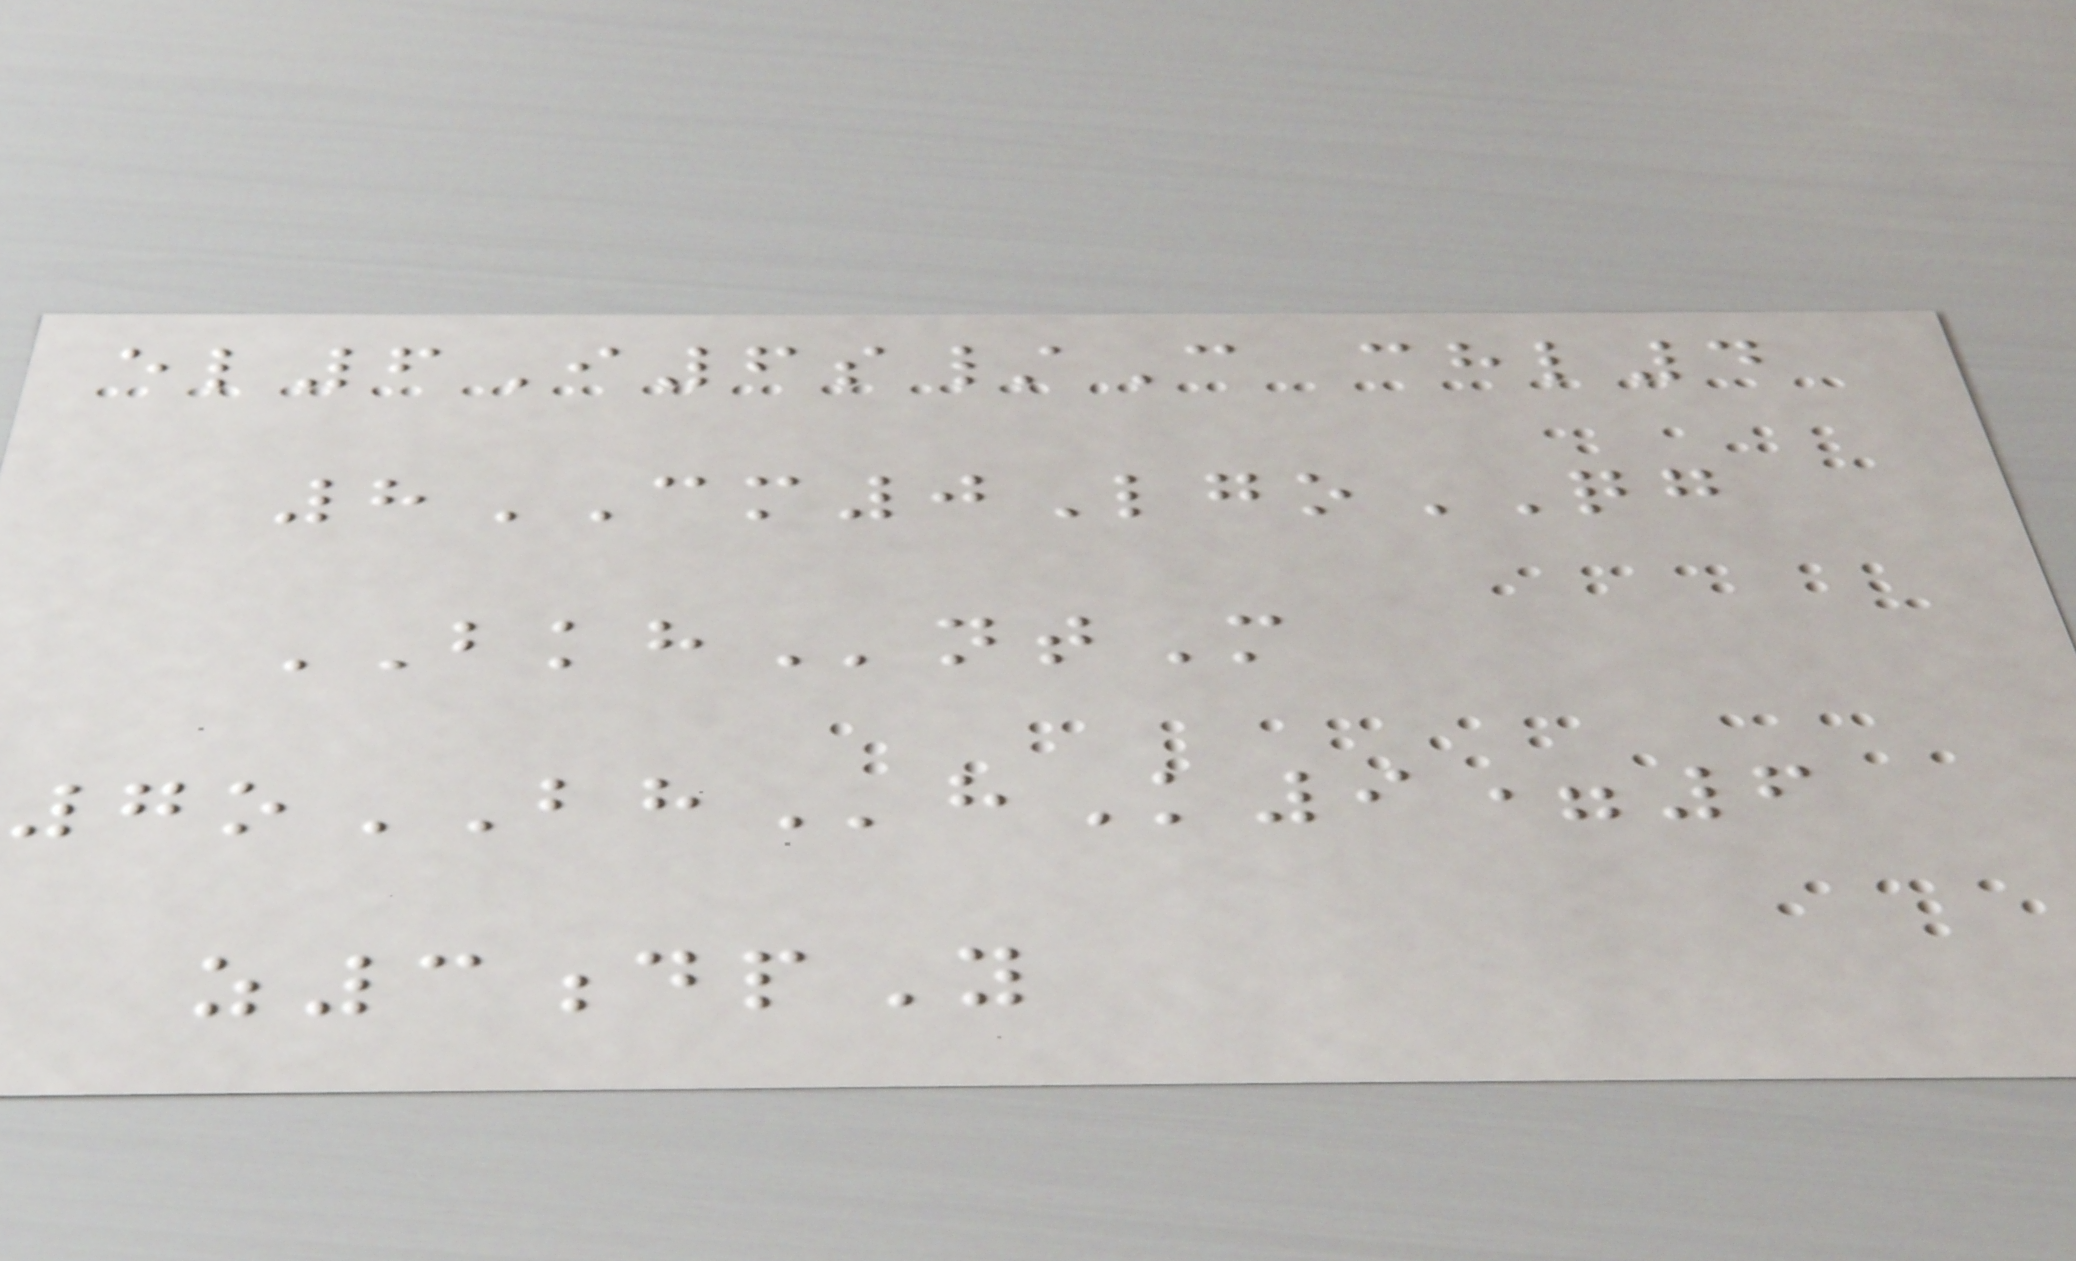el6I6s/C chl4
8CM0LgoQG
BKHntM
7oBHhK9=6
z3dpY
